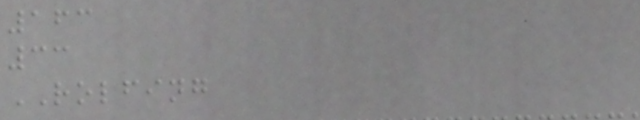163
33
ROLFING
